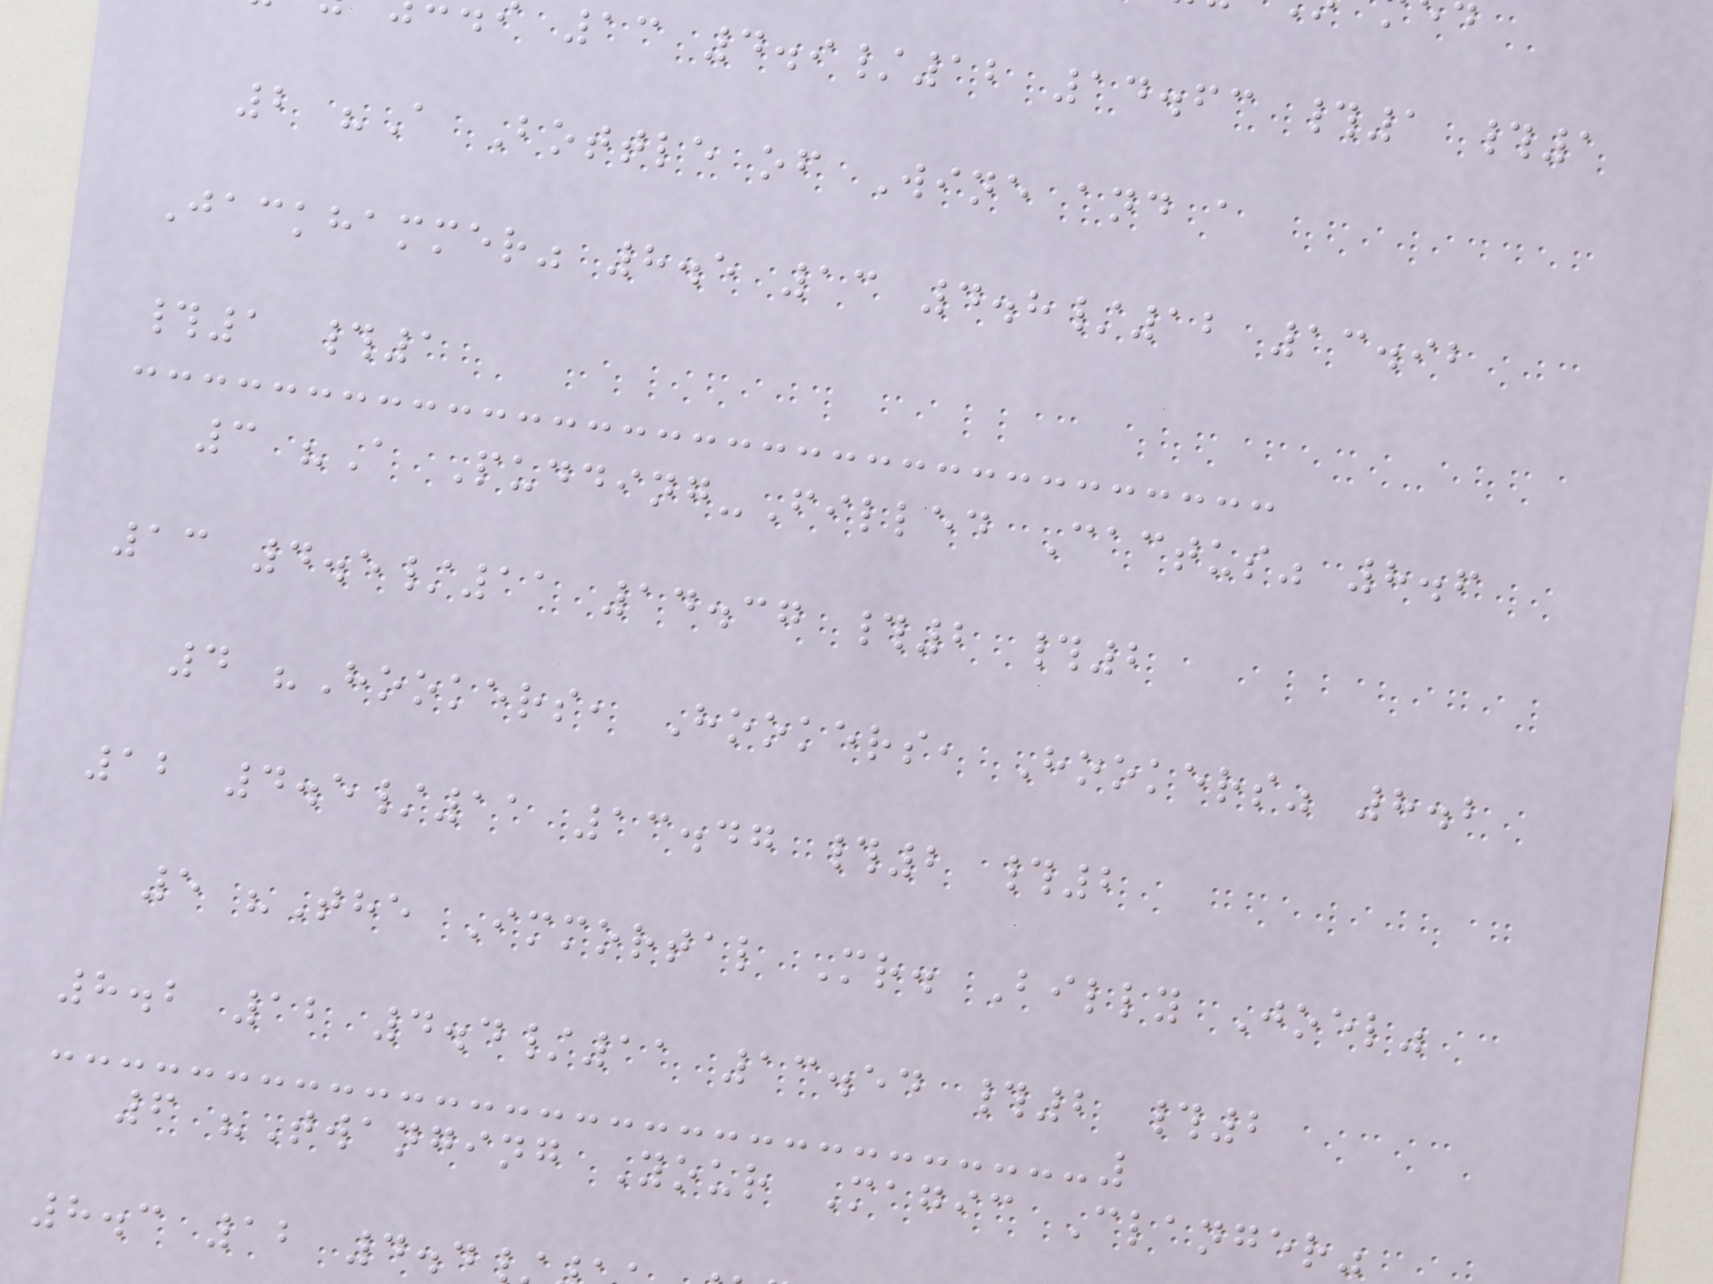13 4.9/12 14.63 #1 #1
2 "A Bottle of Wine and a
Jackhammer" 8.5 13 4.8/12 13.92
#1 #1
3 "A Pudding-Filled Cactus" 8.6
13 4.5/11 14.37 #2 #2
4 "Hookers, Hookers, Hookers" 8.2
12 4.5/11 13.47 #2 #2
5 "The Immortal Mr. Billy Joel"
8.2 12 4.4/11 13.54 #2 #2
6 "Twanging Your Magic Clanger"
8.3 12 4.4
